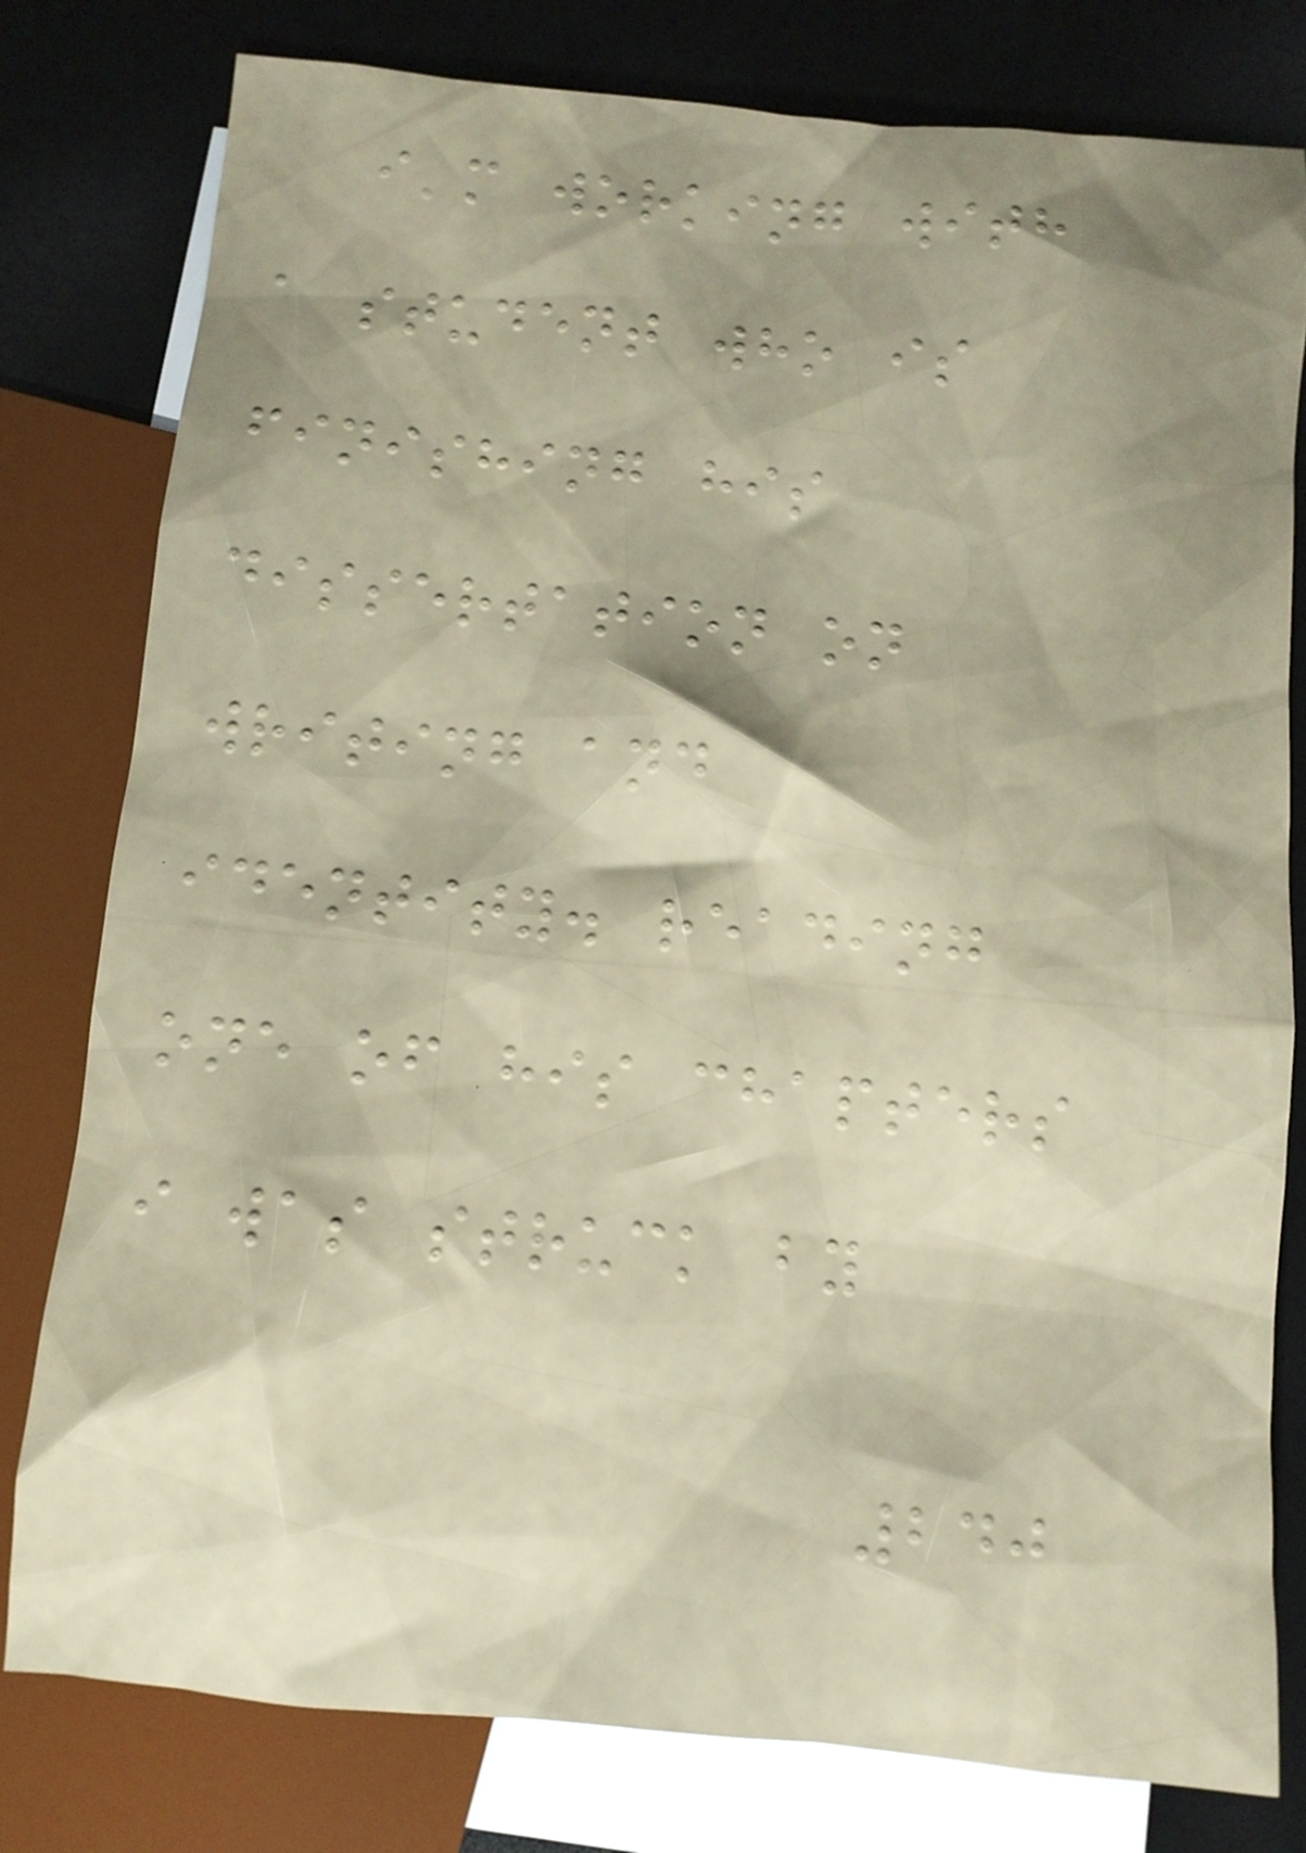i'm working with
a student who is
finishing his
dissertation on
writing and
identity. reading
one of his chapters
i was struck by
240
